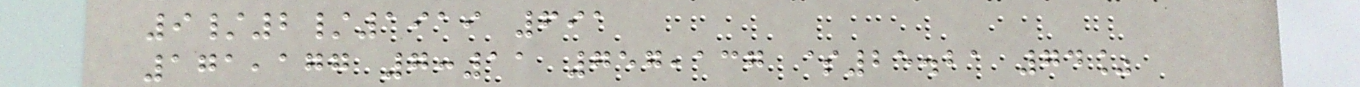9/2/1919 691
171,177 7:11 757,137 $25.21 74%
